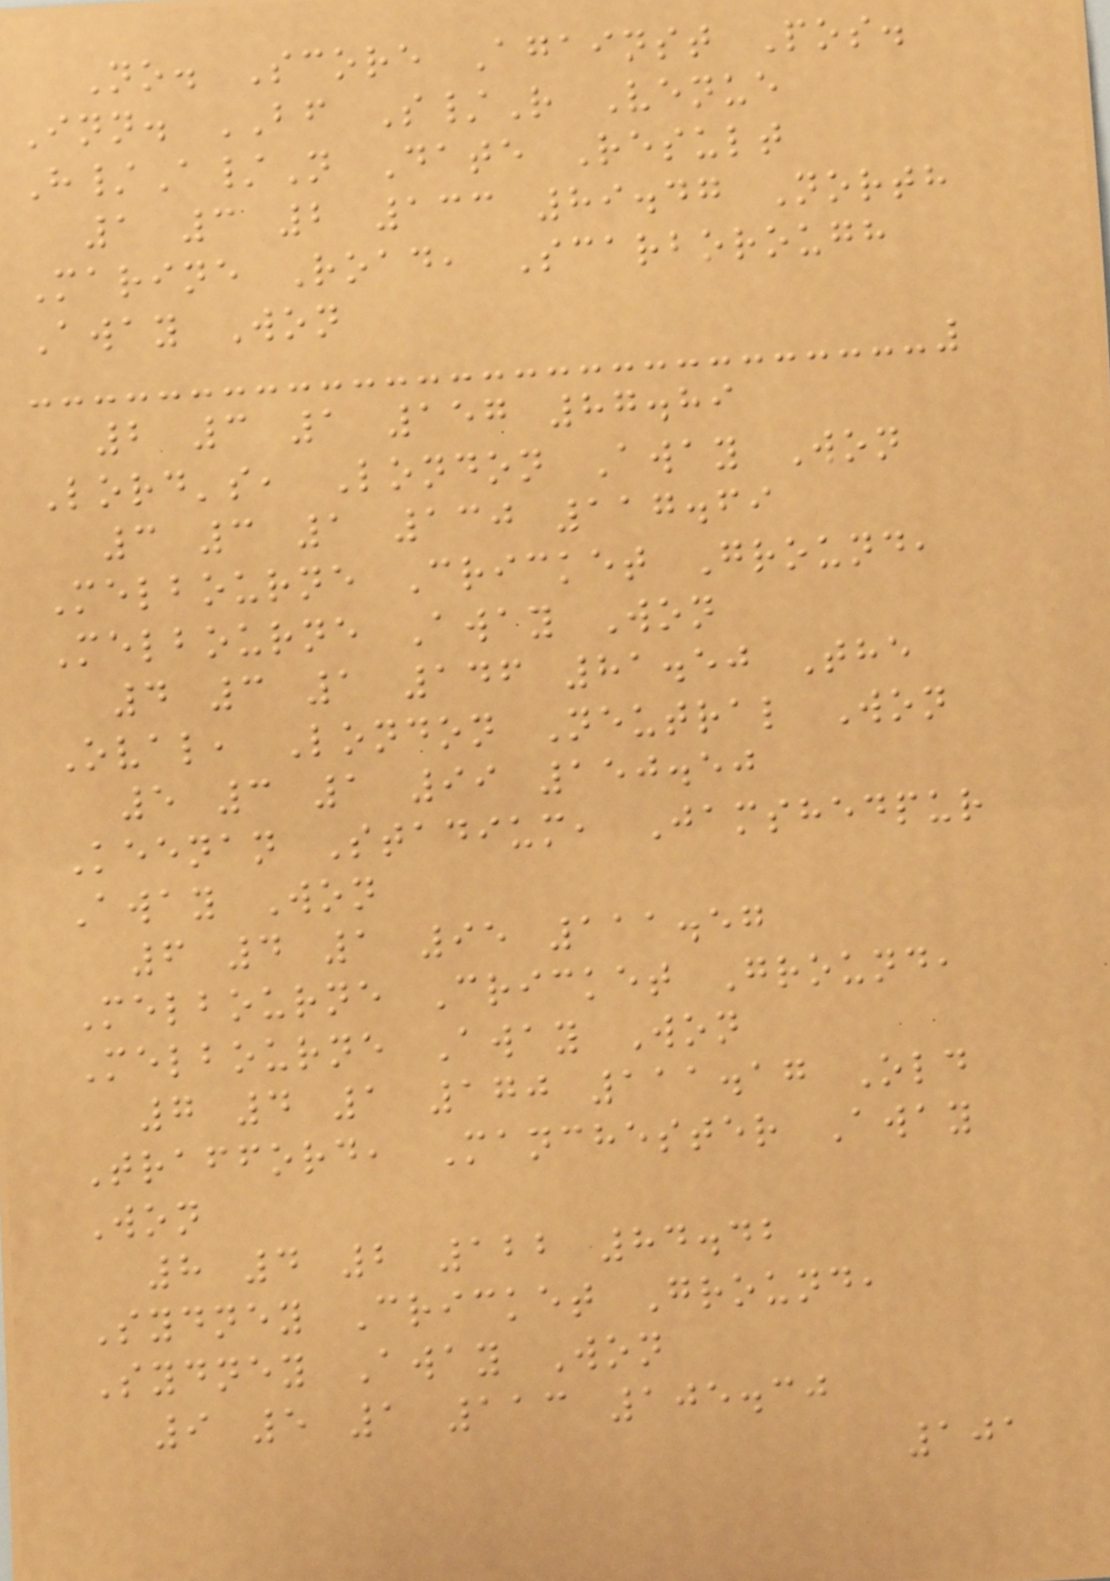No. Score Against Pos.
Inn. BF S/R Venue
H/A/N Date Result
1 3 2 133 89.47 North
Marine Road, Scarborough
Away Won
2 3 1 157 87.89
Lord's, London Away Won
3 3 1 130 117.69
Melbourne Cricket Ground,
Melbourne Away Won
4 3 1 146 81.50 The
Oval, London Neutral Won
5 3 1 99 150.50
Keenan Stadium, Jamshedpur
Away Won
6 4 1 95 111.57
Melbourne Cricket Ground,
Melbourne Away Won
7 4 1 170 111.17 Old
Trafford, Manchester Away
Won
8 4 2 122 84.42
Sydney Cricket Ground,
Sydney Away Won
9 5 1 113 105.30
101
